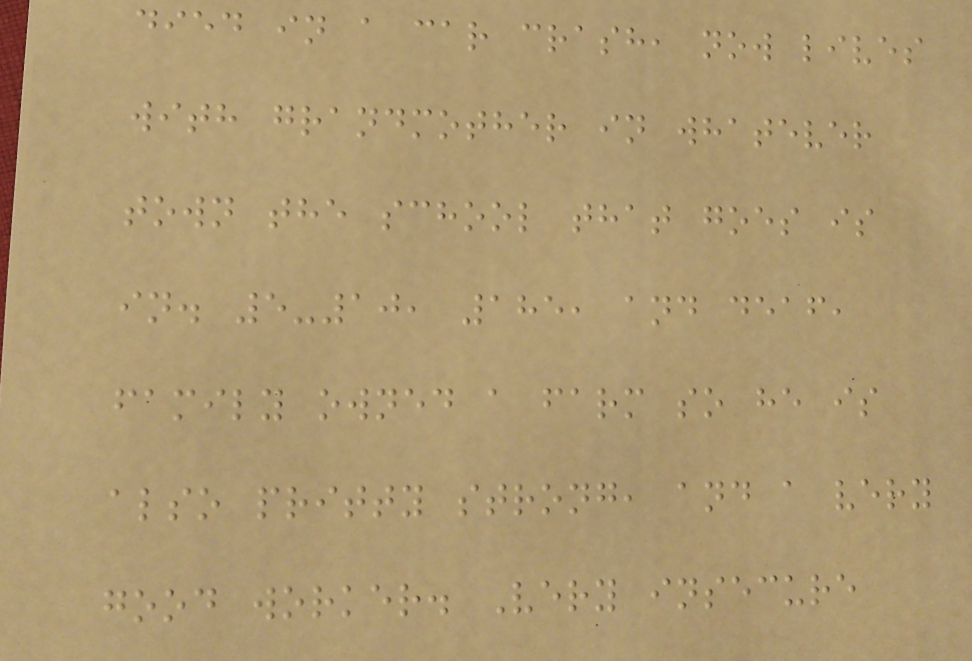died in a car crash, now lives
with grandmother in whatever
town the school that goes is
in. 5-10, 185, and deaf,
family owned a farm so he is
also pritty strong, and a very
good worker. Very insecure
